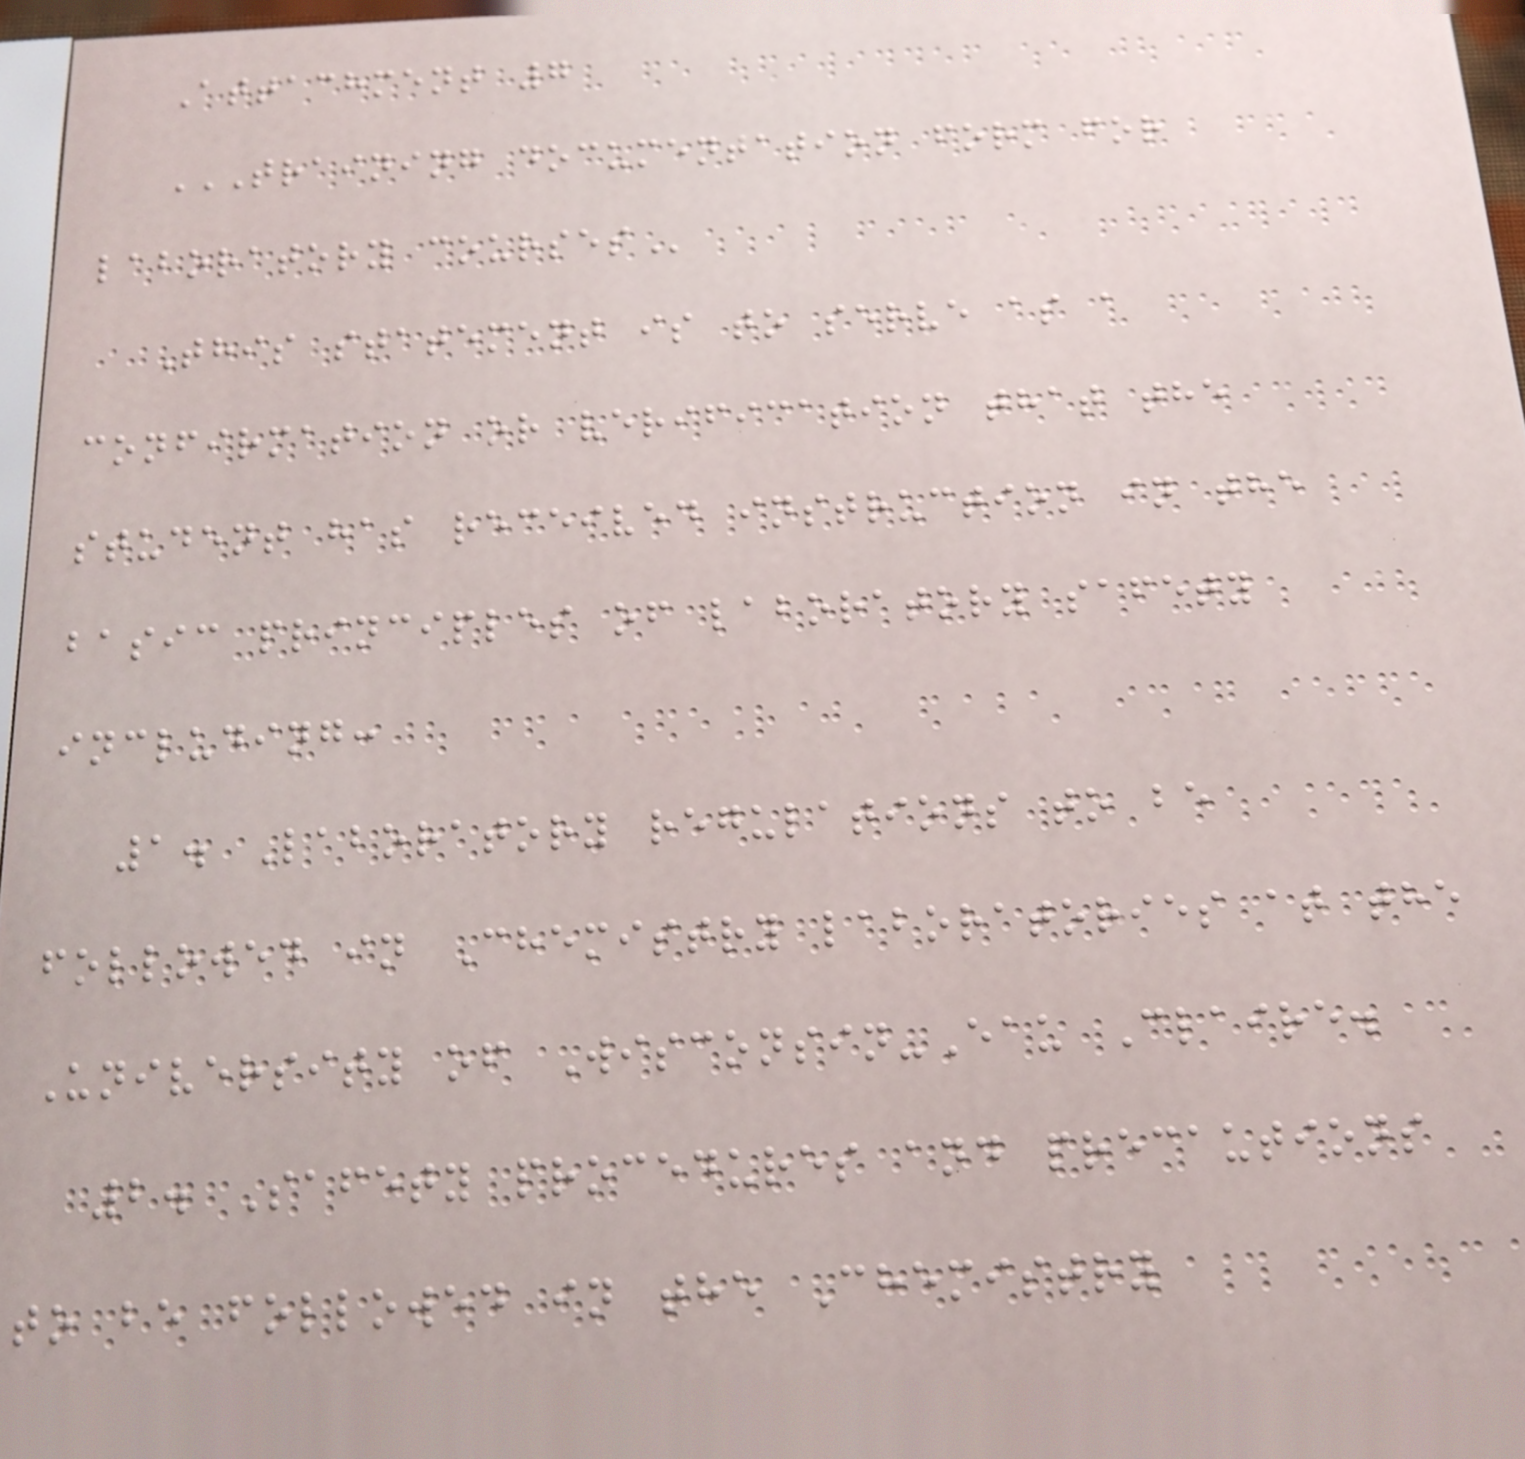Attachment 7
TRAINING DOCUMENTATION FORM FOR
LABORATORY COURSES
This statement is to serve as a
confirmation or verification that the
student has received instruction in the
basic principles of laboratory safety
including:
1. Laboratory regulations to be
followed in Chemistry laboratories at the
University of Wisconsin-Eau Claire.
2. Safety procedures and precautions
to be followed in the Chemistry
